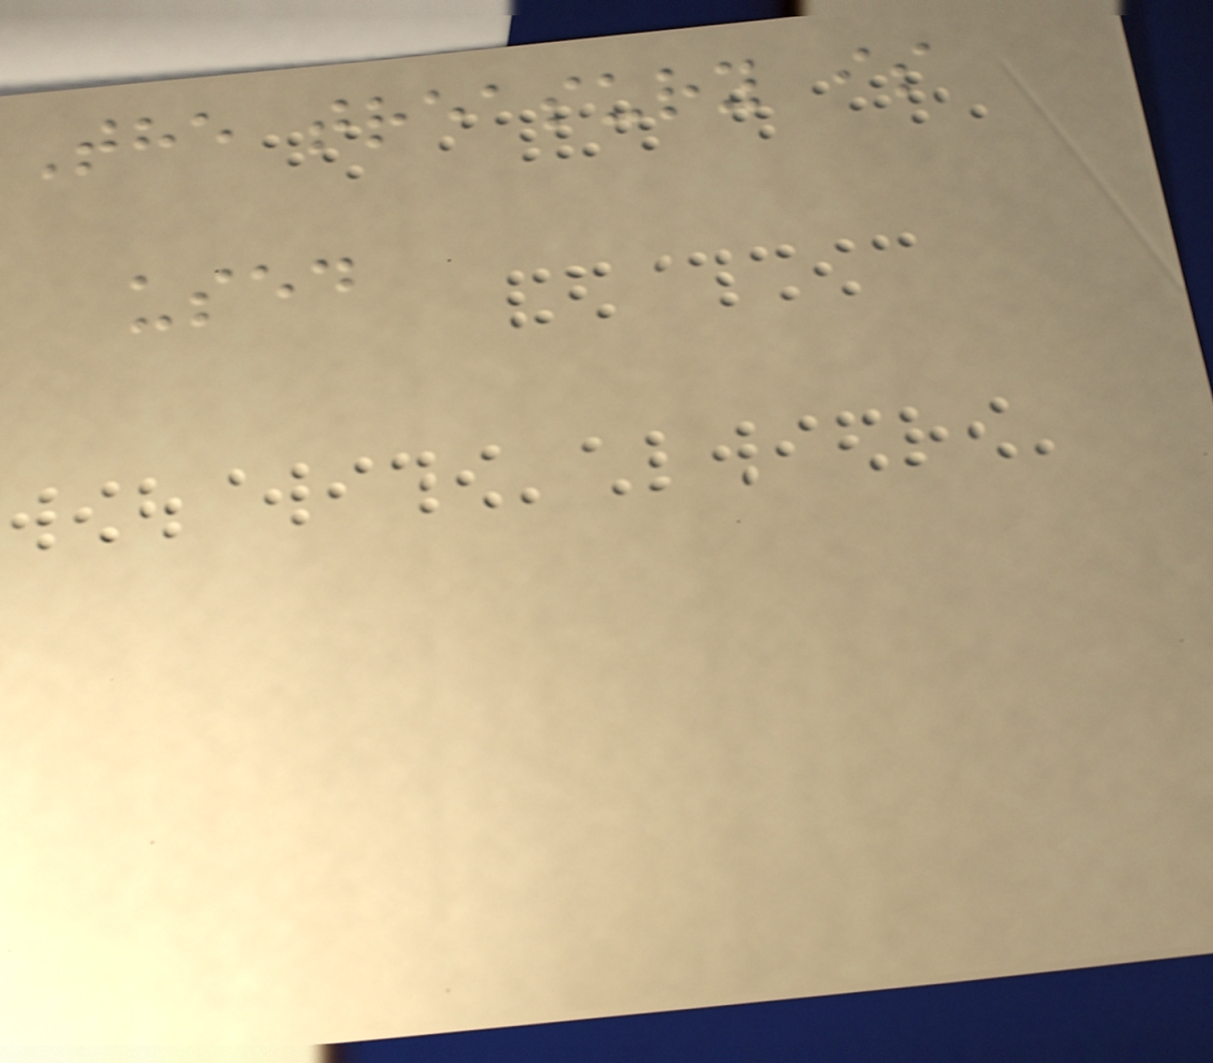The treasury is
used
